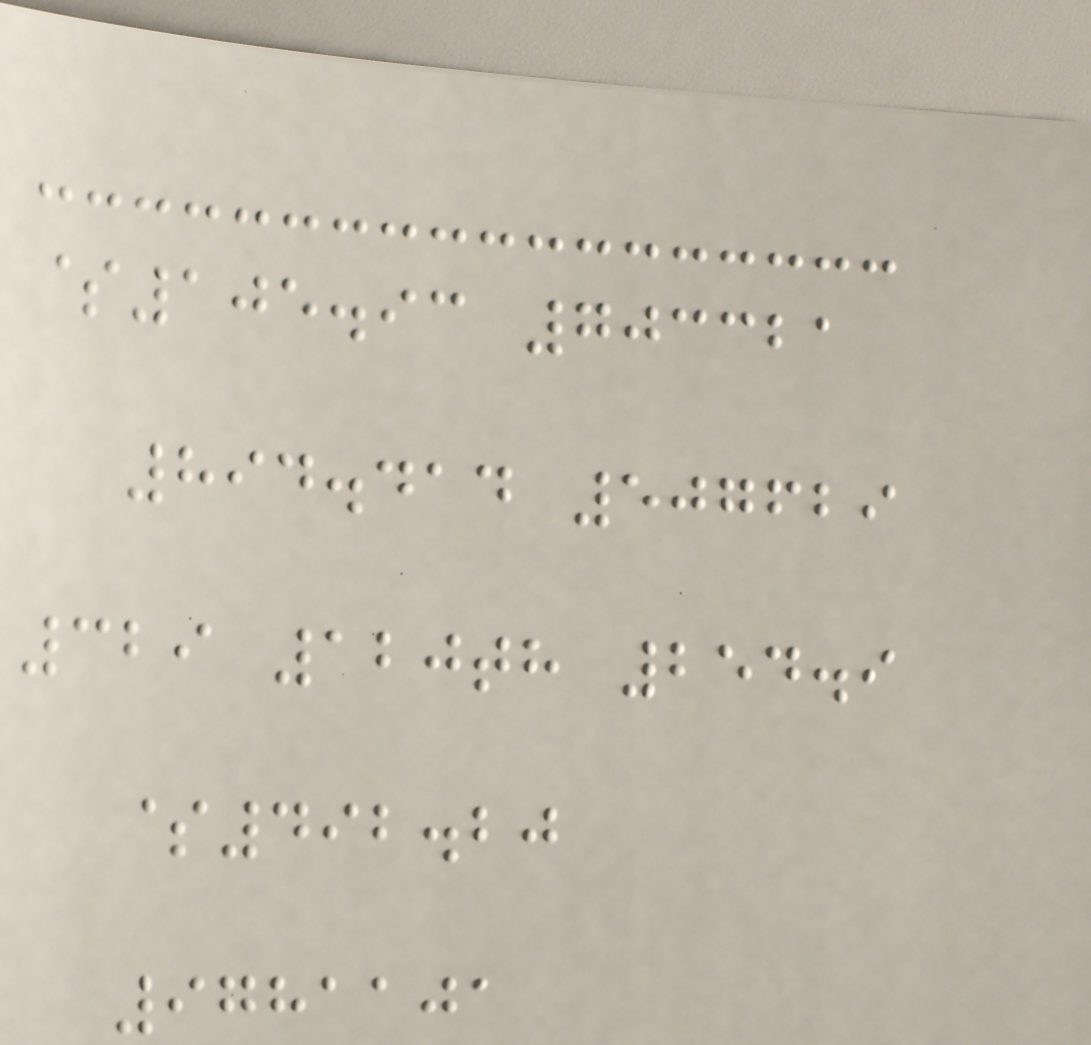$105.93 703321
894.414 507629
329 120th 254.9
$492.20
9781101
